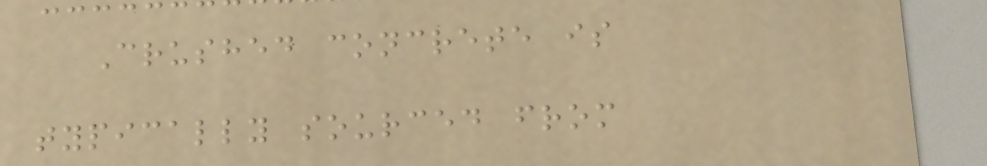Crushed concrete is
typically sourced from
